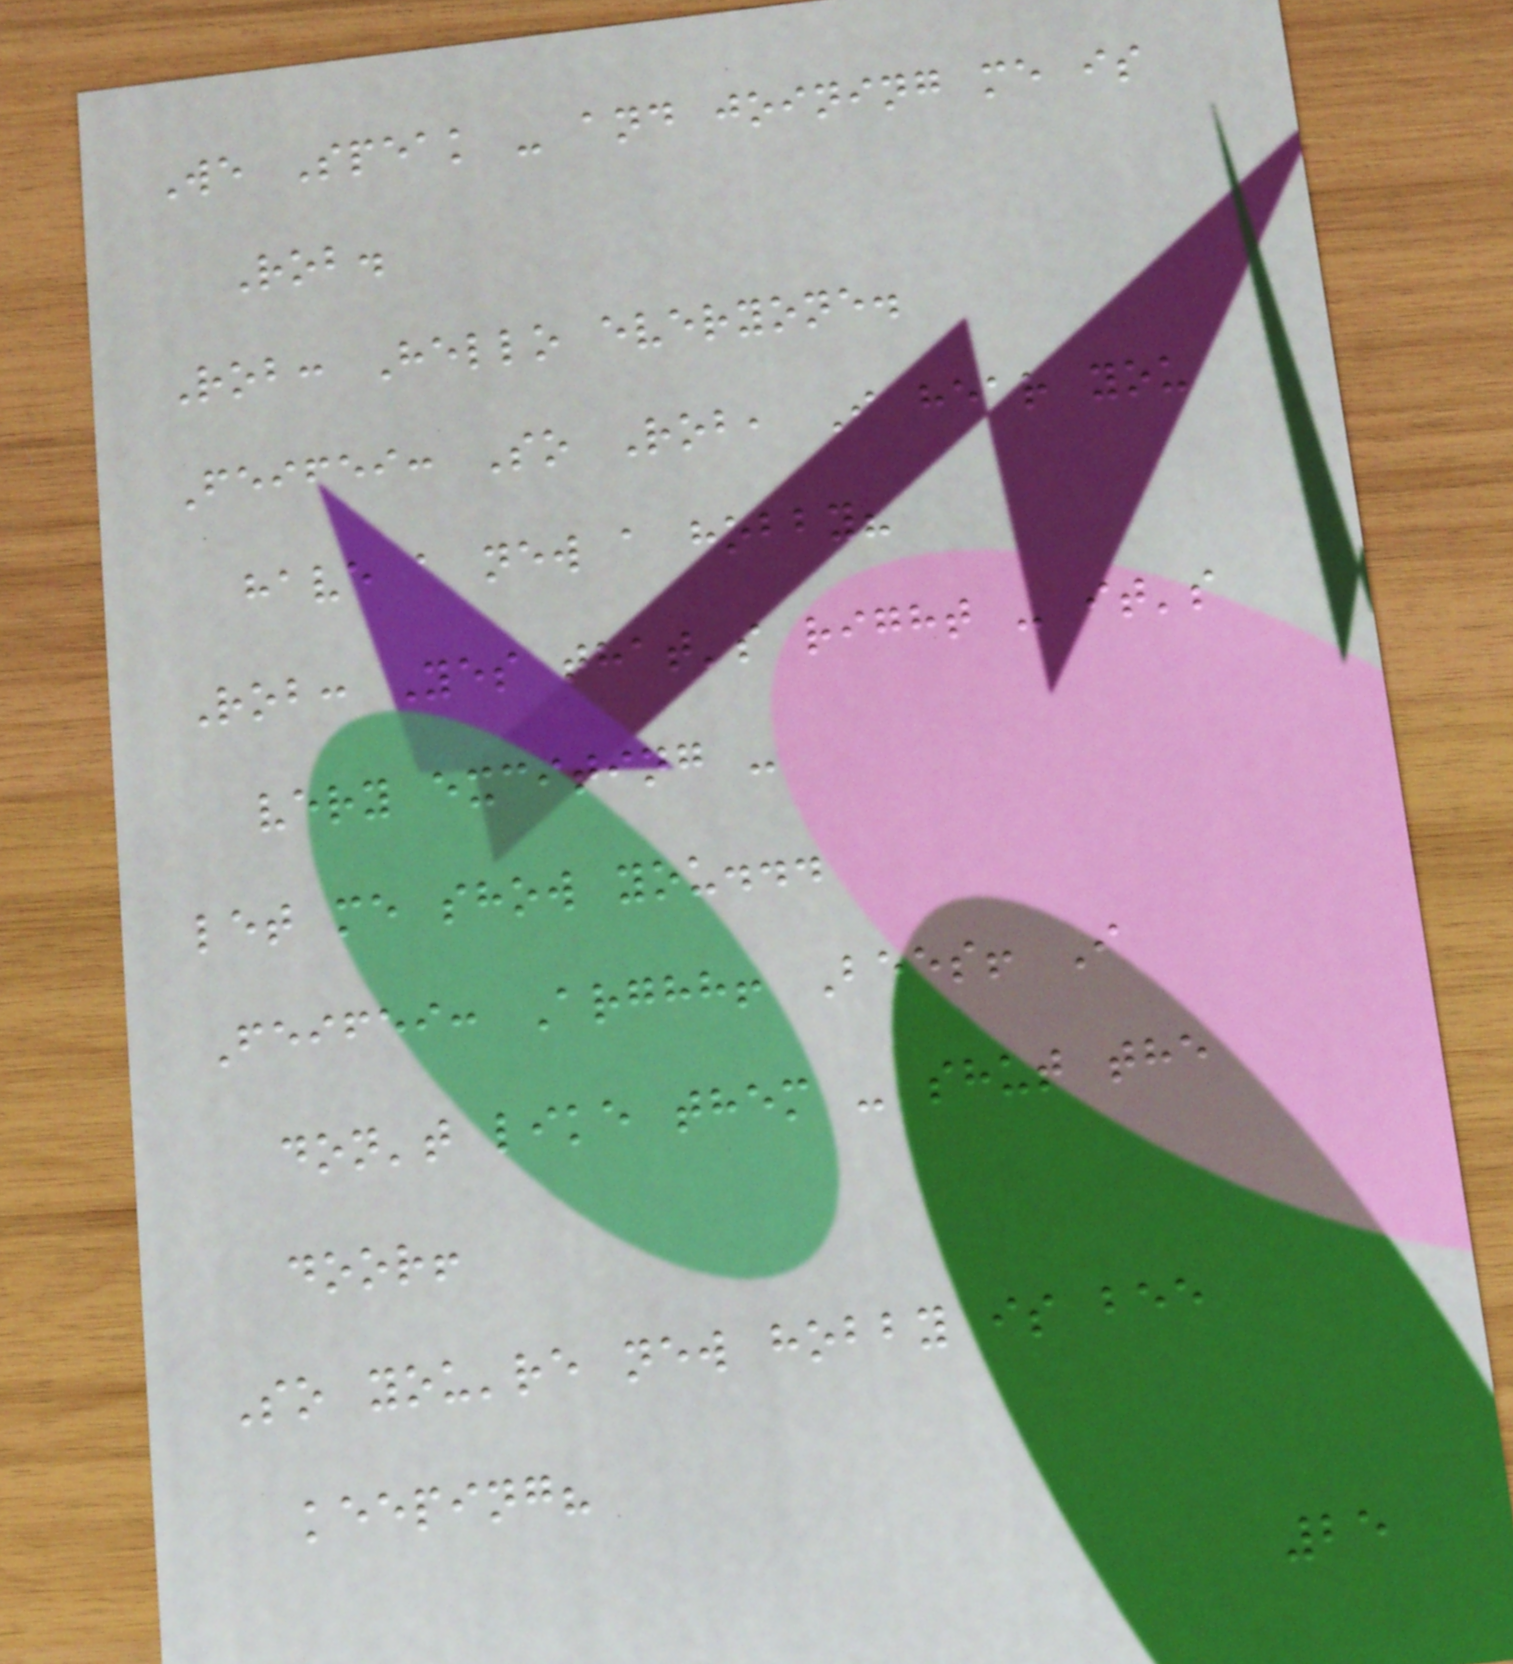We Speak - and joining me is
Rob.
Rob: Hello everyone.
Feifei: So Rob, I hear you
have a new a hobby?
Rob: Yes that's right - it's
very exciting -
let me show you...
Feifei: Arghh! Bees! I
don't like them - shut the
door!
So you're new hobby is bee
keeping?
25
